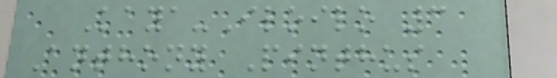Kaya-Iloilo 3
Anthony Pinthus
